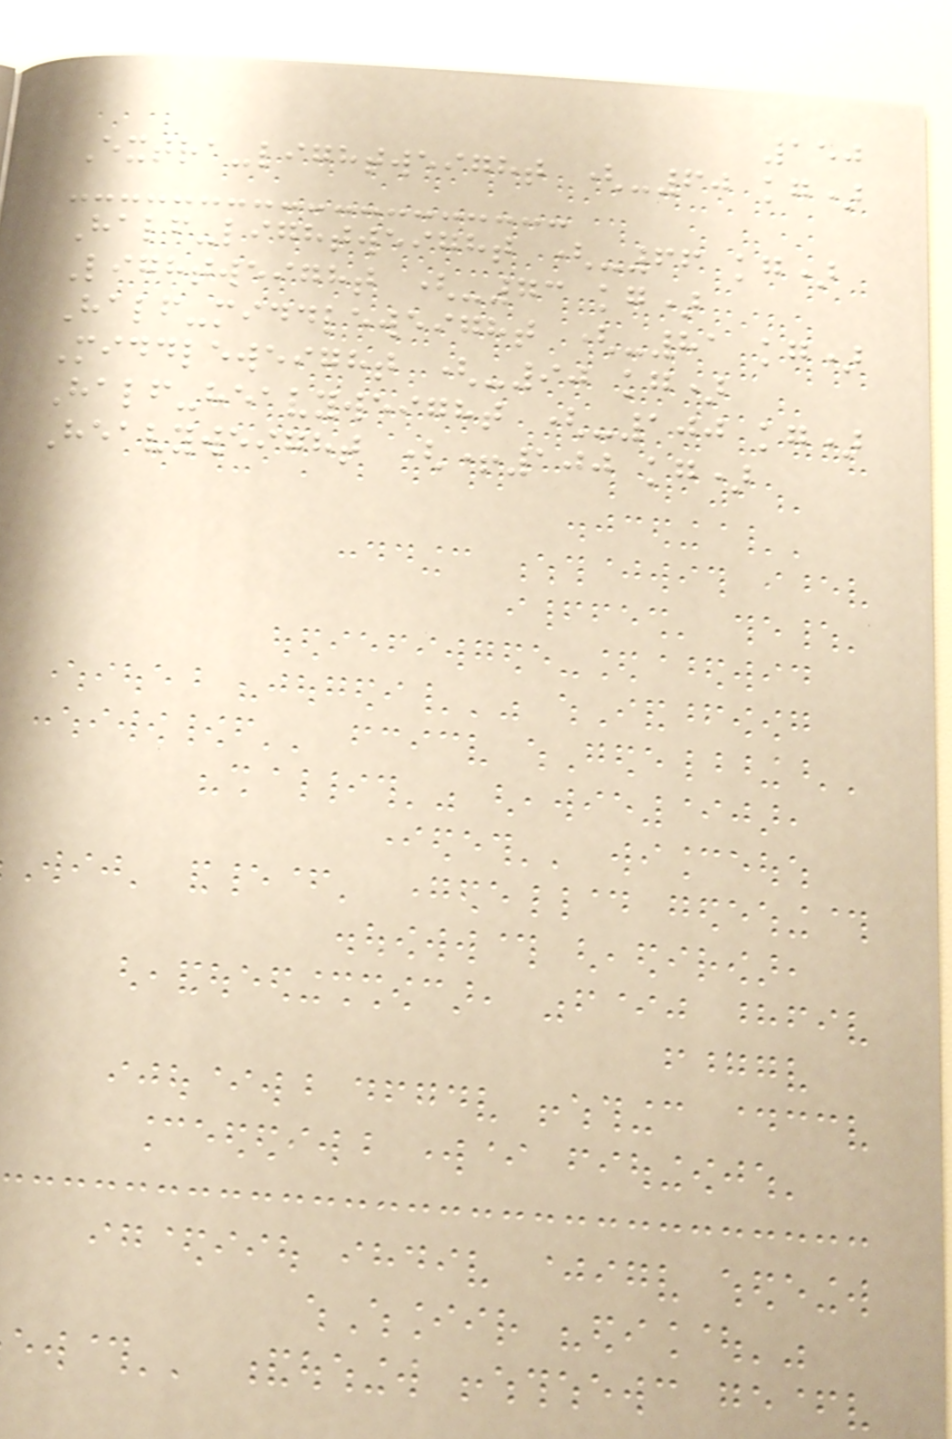150
Extra-lightweight (-60 kg)
Half-lightweight (-66 kg)
Lightweight (-73 kg)
Half-middleweight (-81 kg)
Middleweight (-90 kg)
Half-heavyweight (-100 kg)
Heavyweight (+100 kg)
